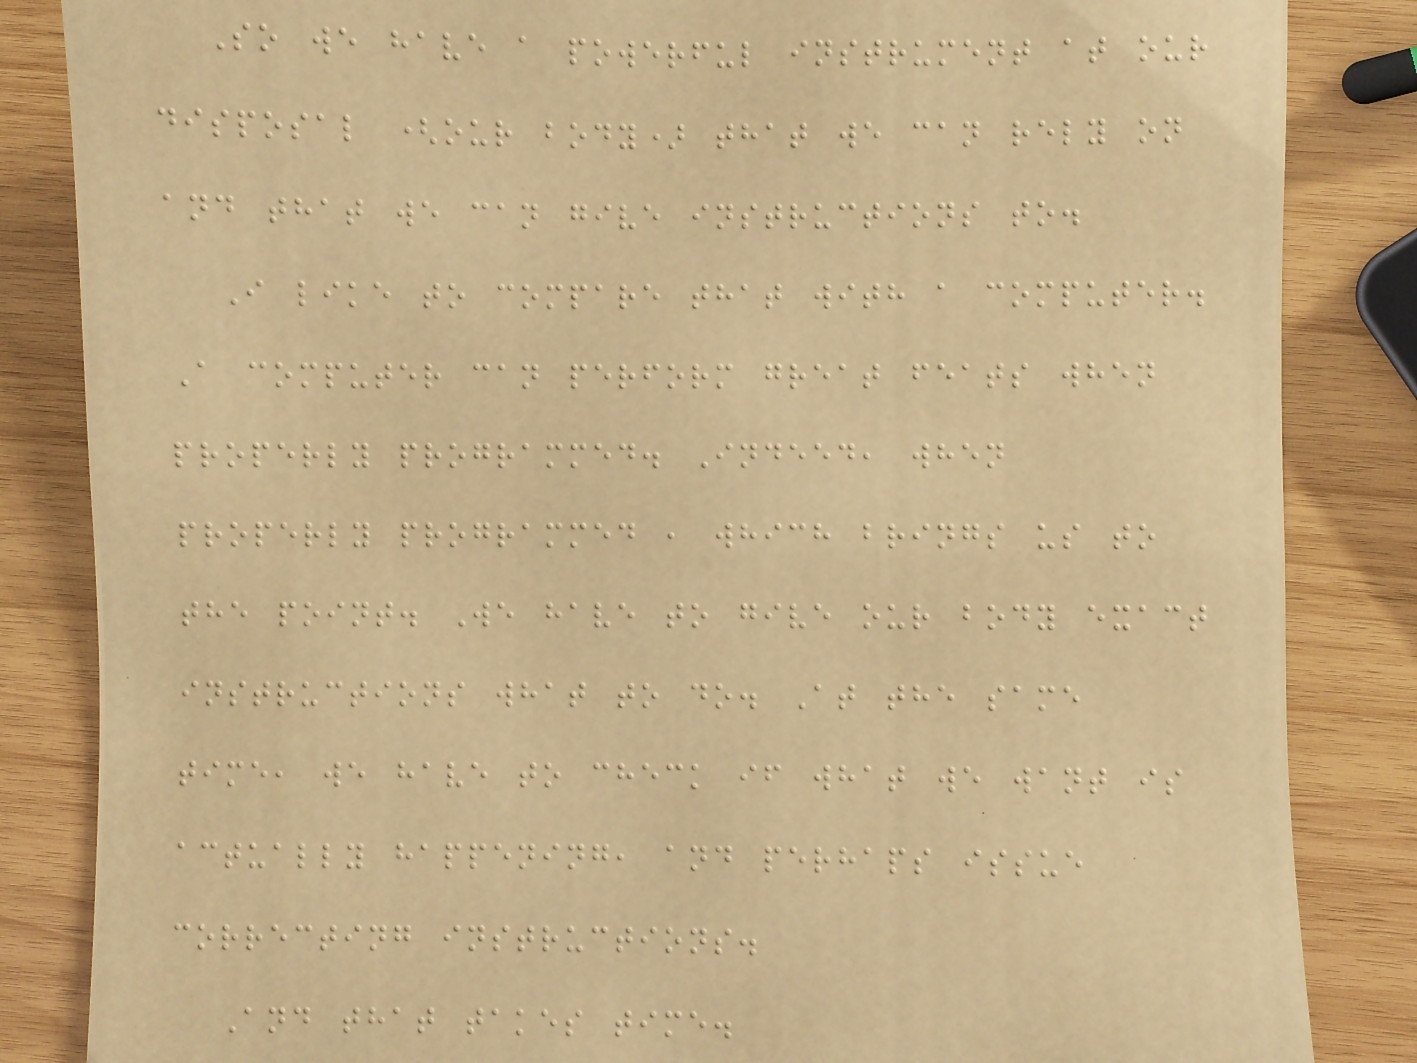So we have a powerful instrument at our
disposal (our body) that we can rely on
and that we can give instructions to.
I like to compare that with a computer.
A computer can perform great feats when
properly programmed. Indeed, when
properly programmed , which brings us to
the point. We have to give our body exact
instructions what to do. At the same
time, we have to check if what we want is
actually happening, and perhaps issue
correcting instructions.
And that takes time.
